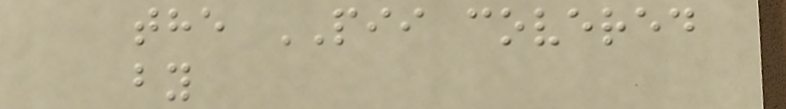the PII covered
by
